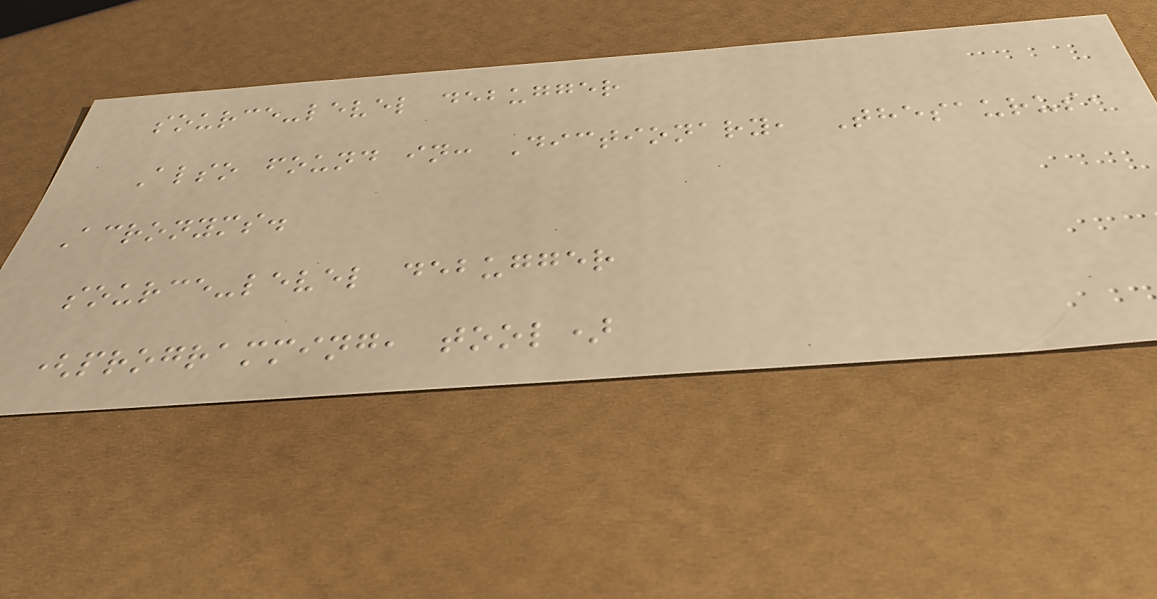source-level debugger
Also found in: Dictionary, Thesaurus,
Acronyms.
source-level debugger
(programming, tool)
